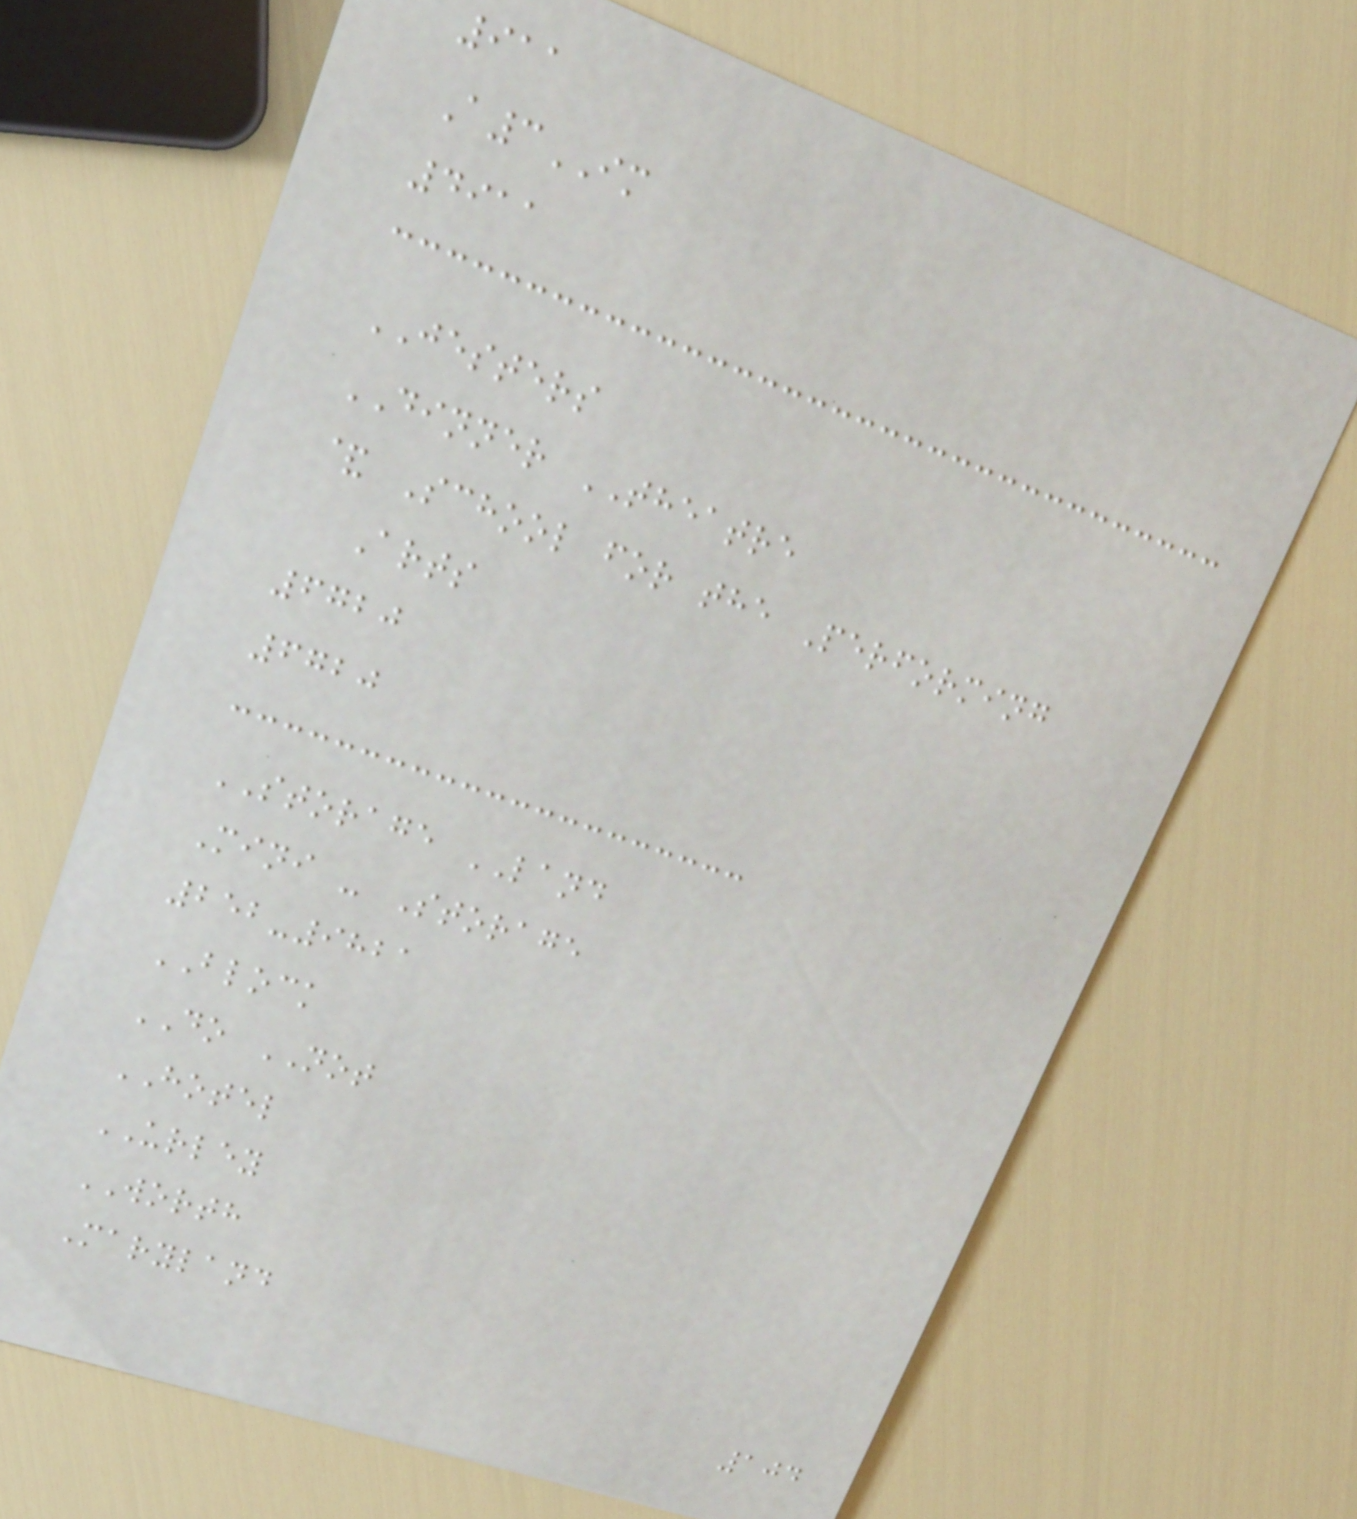911
A3IM
4911
JESTERS
DINNER THEATRE
& School for the Performing
Arts
6720
6720
STORAGE LAND
Mini - Storage
252-9821
BLOCK
DO NOT
HOTEL
URLEY
WORTH
Maryland
104
